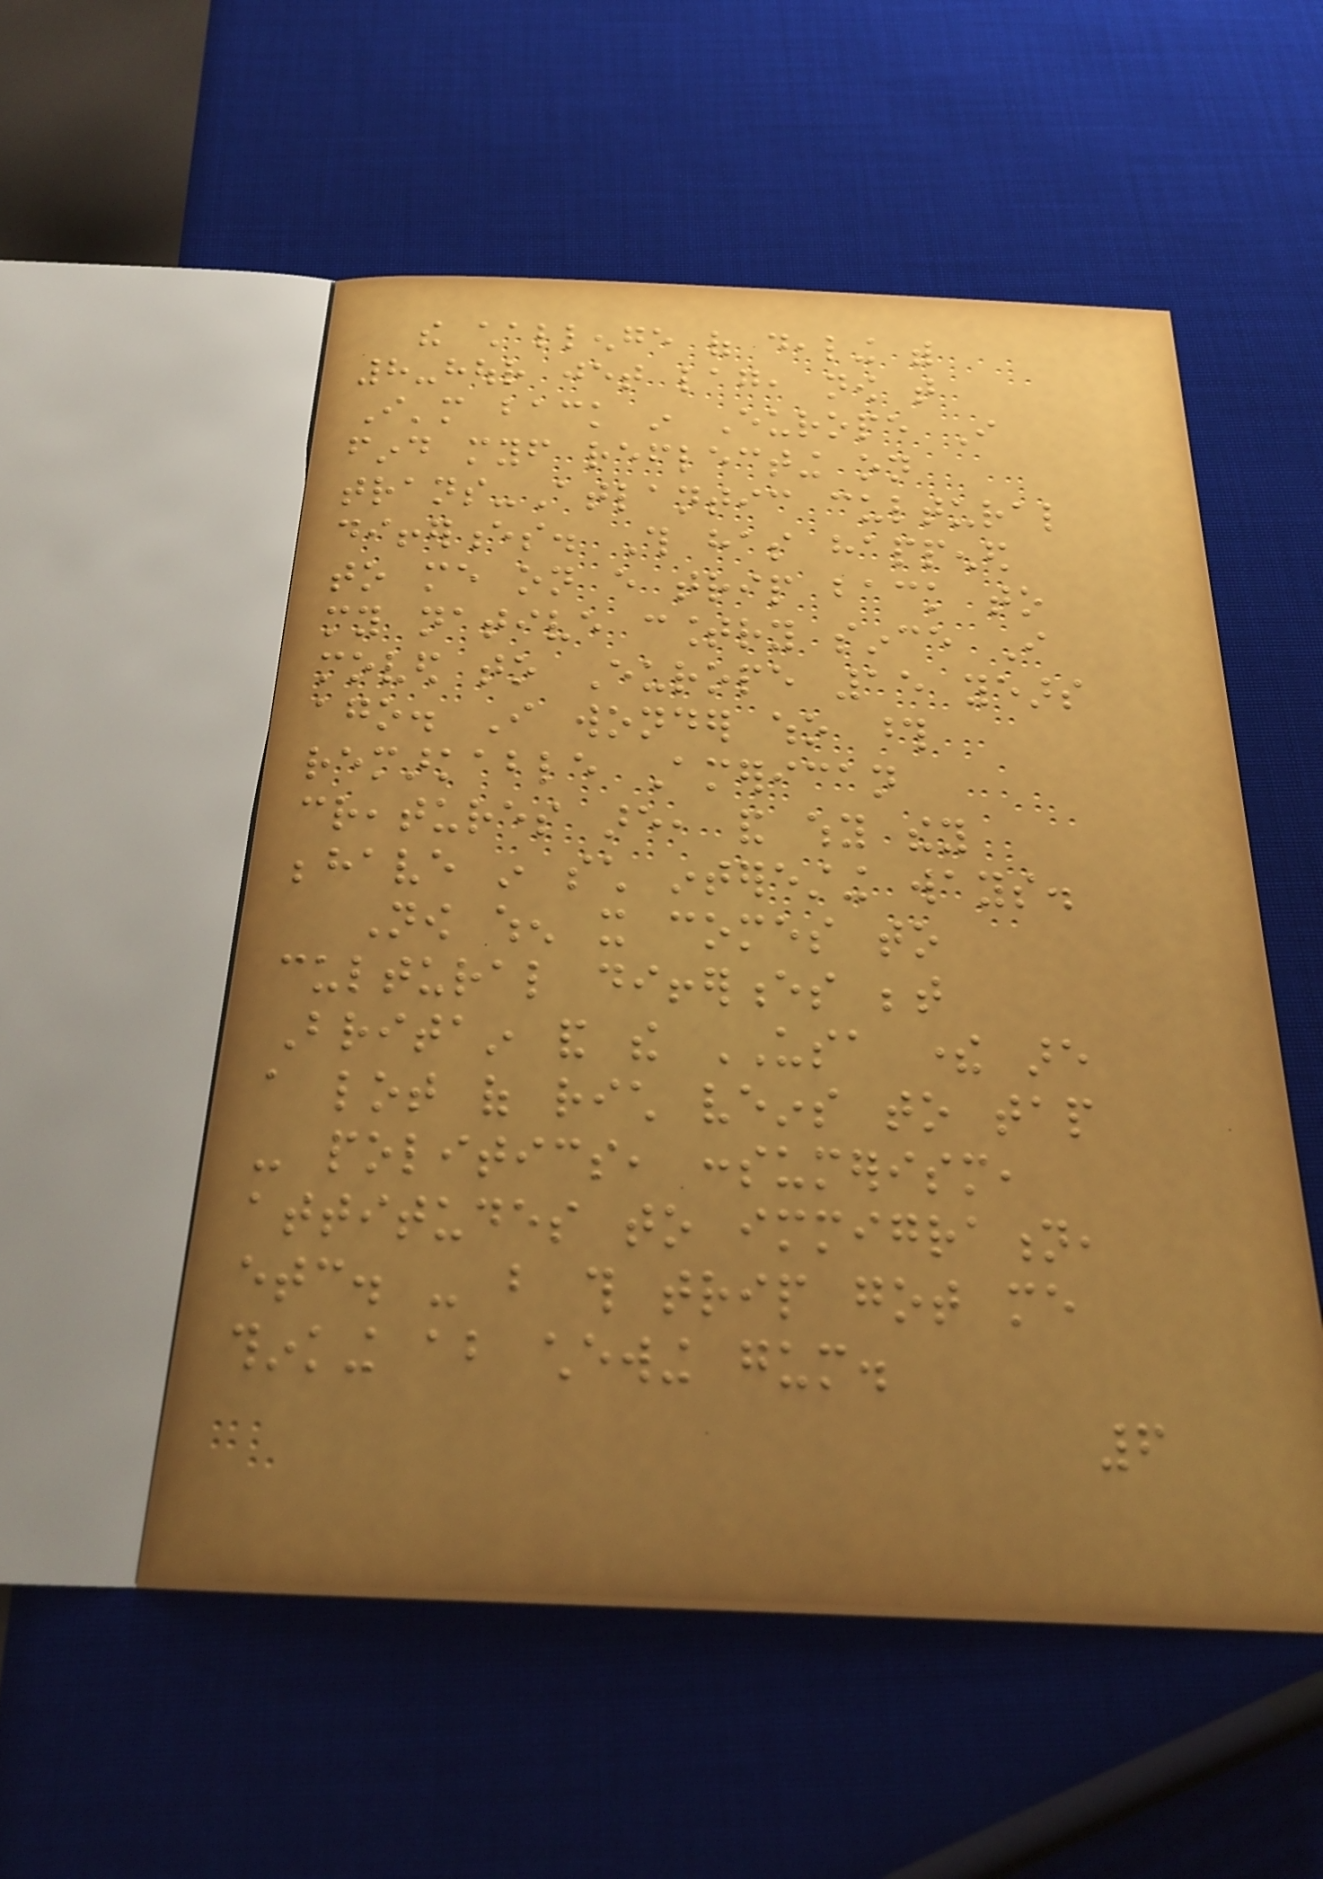the challenge of dealing with
8-hour jet lag, now that
I'm back in Europe I
find myself reflecting on
trans-Atlantic cultural
differences. This has happened
to me on every trip back to
my native country since I
moved to Europe 15 years
ago. I wonder who those
remarkable American
creatures are, and why they
behave in such interesting ways.
Now when it comes to
cultural differences between
Britain and the USA there are
a lot of rich veins to tap
- politics, consumerism,
attitudes to immigration,
etc. - but this trip got me
thinking about chewing gum.
6
